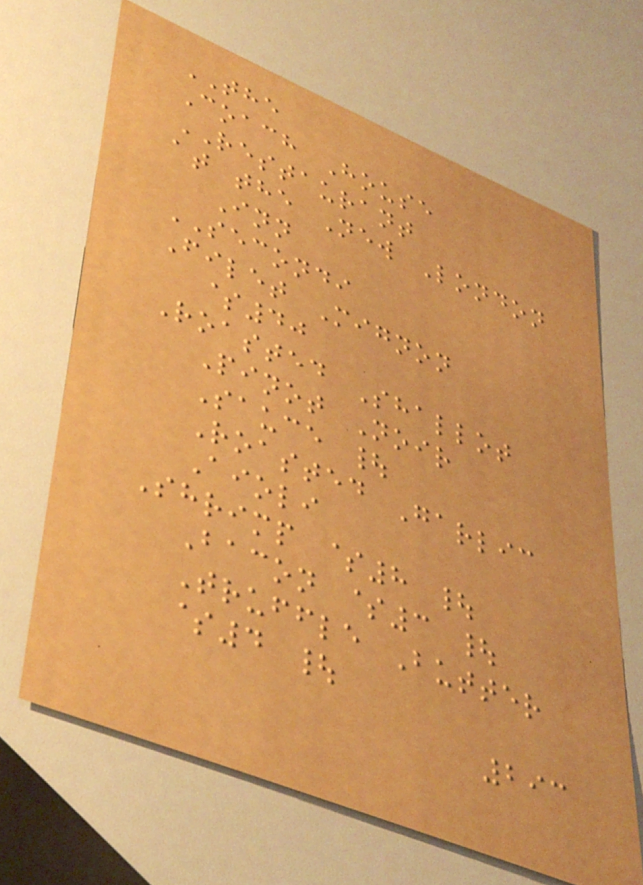THE
Coach House
RESTAURANT
at the New London
Inn
SECONDI
Filet Mignon
$40
Roasted Shallot
Pinot Noir
Sauce |
Roasted Garlic
Aioli
Shrimp $8 |
Bacon $3 |
Truffle Butter
$4 |
293
